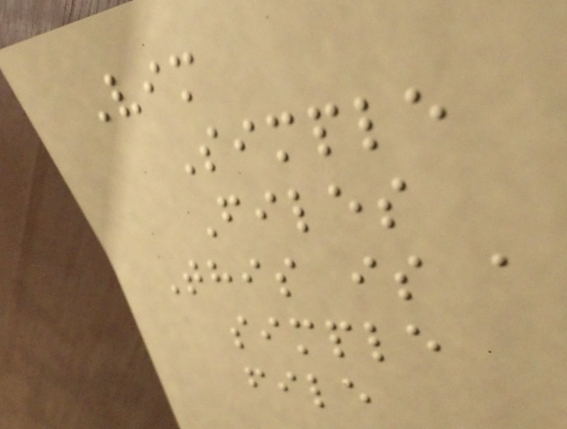Vim
Simple
Files
This is a
simple
file
